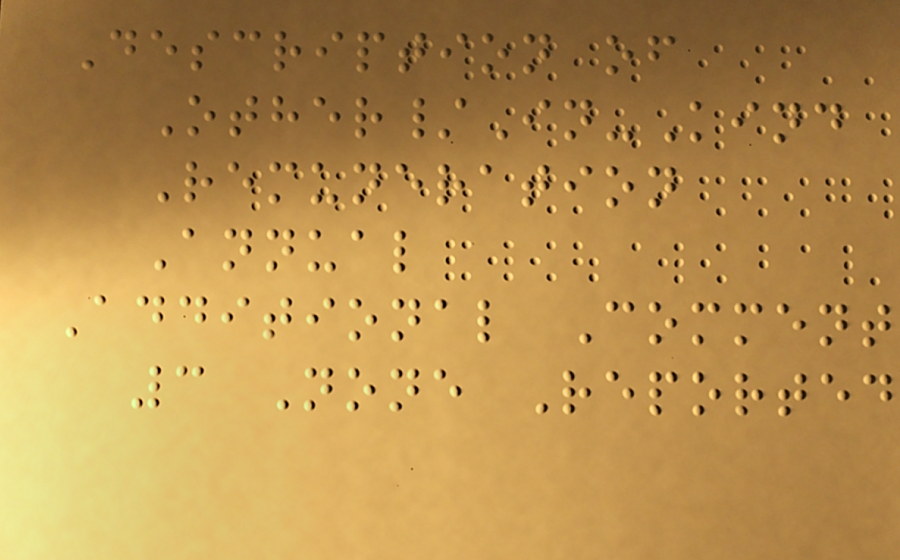Description of
Other/In-Kind
Remuneration
Annual
Additional Comment
3 None Reported
